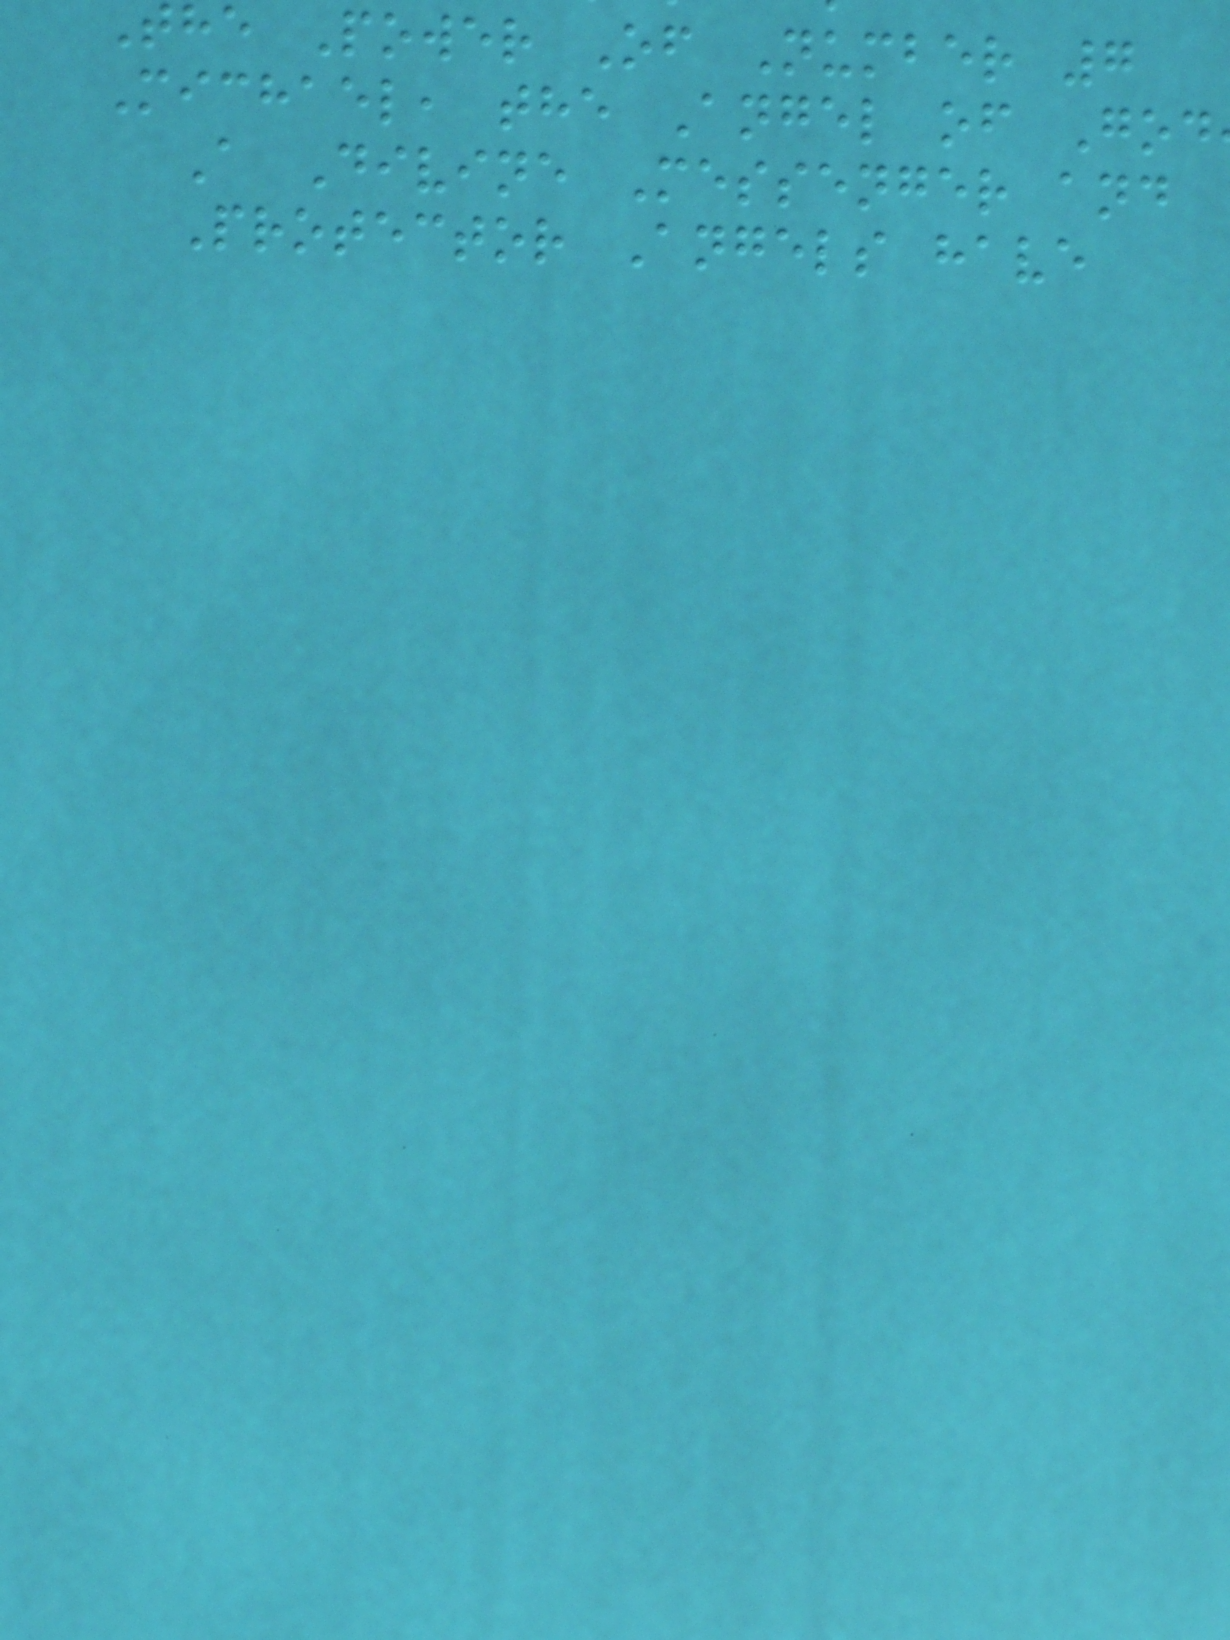the Power Of Number 7
Michael, the Angel of God
A Divine Messenger and
Protector Angels have
